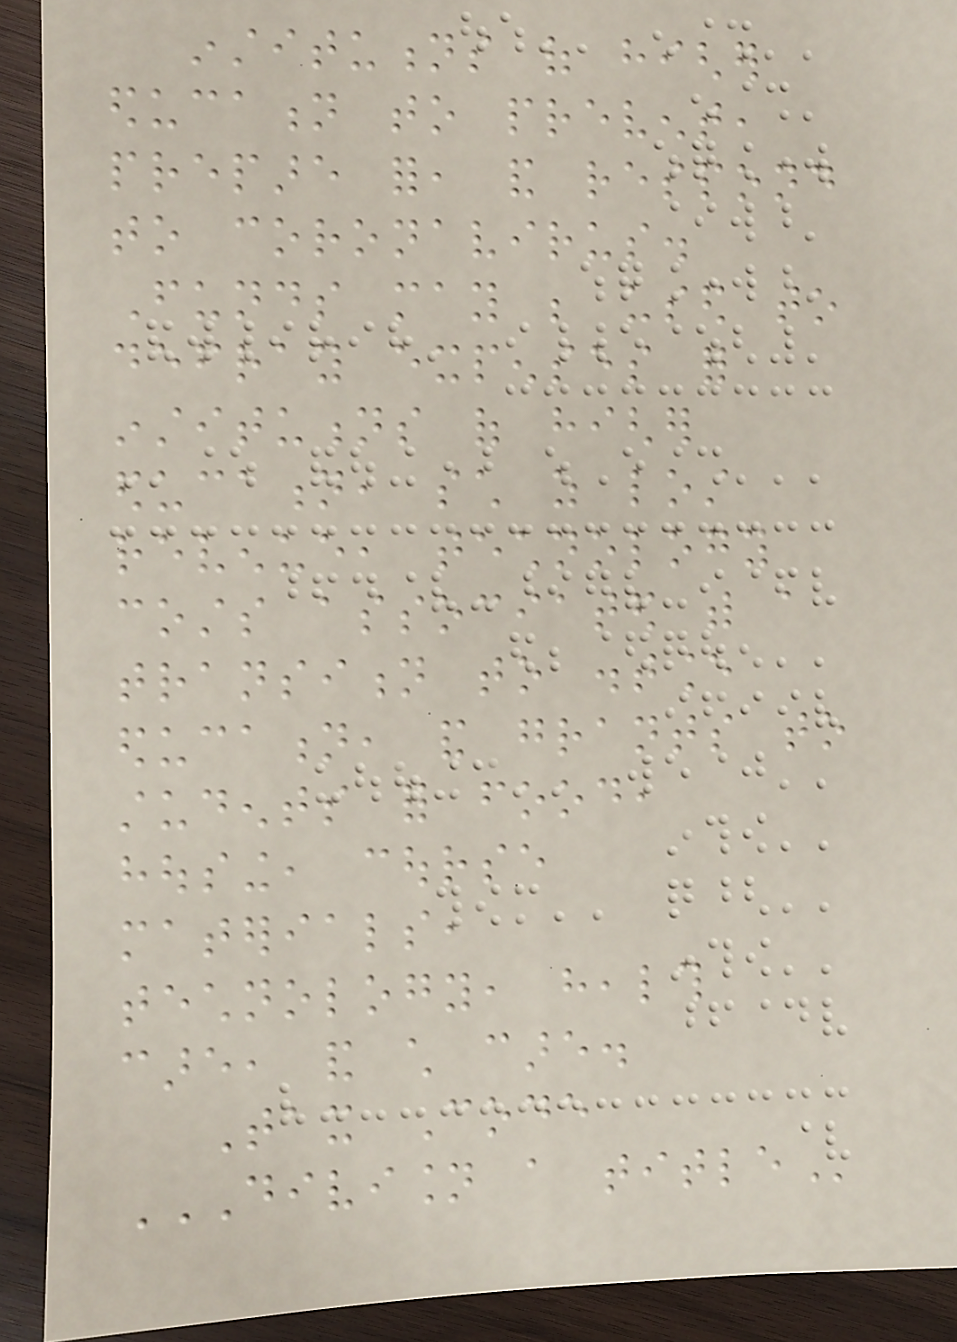institutions of higher
education to prevent,
prepare for, and respond
to coronavirus.
Funds may be used to
defray expenses for
institutions of higher
education, such as lost
revenue, technology
costs associated with a
transition to distance
education, and grants to
students for food,
housing, course
materials,
technology, health
care, and child care.
Tax Code
DIVISION A TITLE
